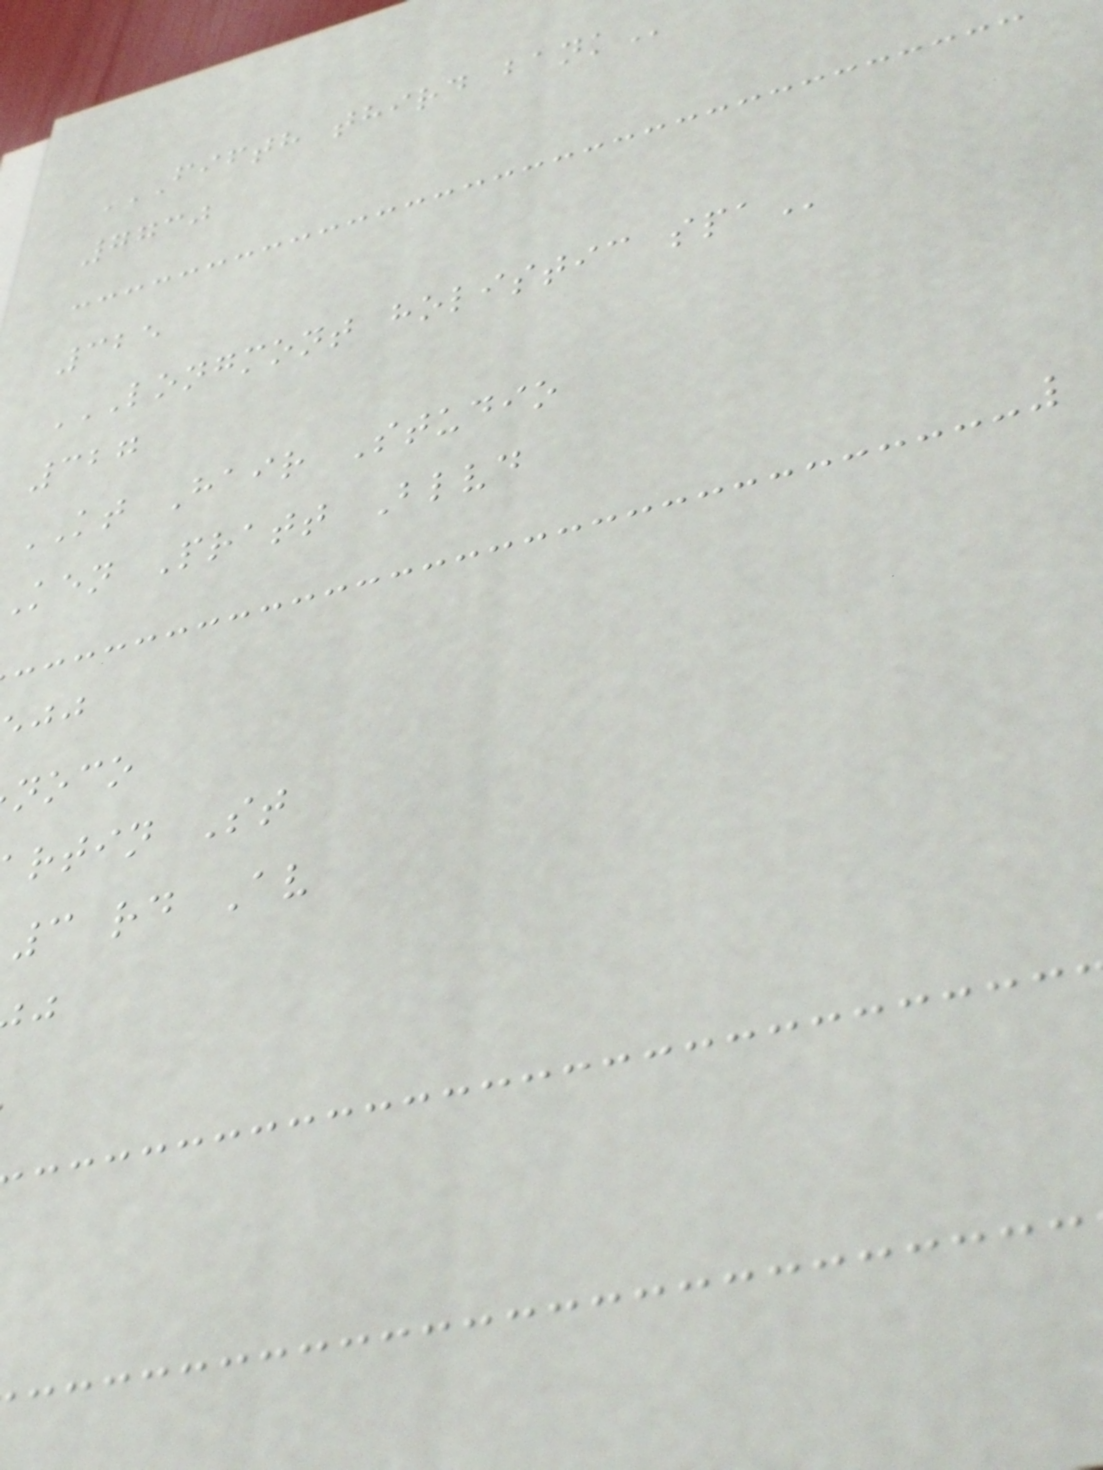FIFTH THIRD BANK
7730
325
LONGMONT HOLISTIC SPA
327
KT Hair Studio
ken Pratt Blvd
noco
rtin St
3 rd Av
